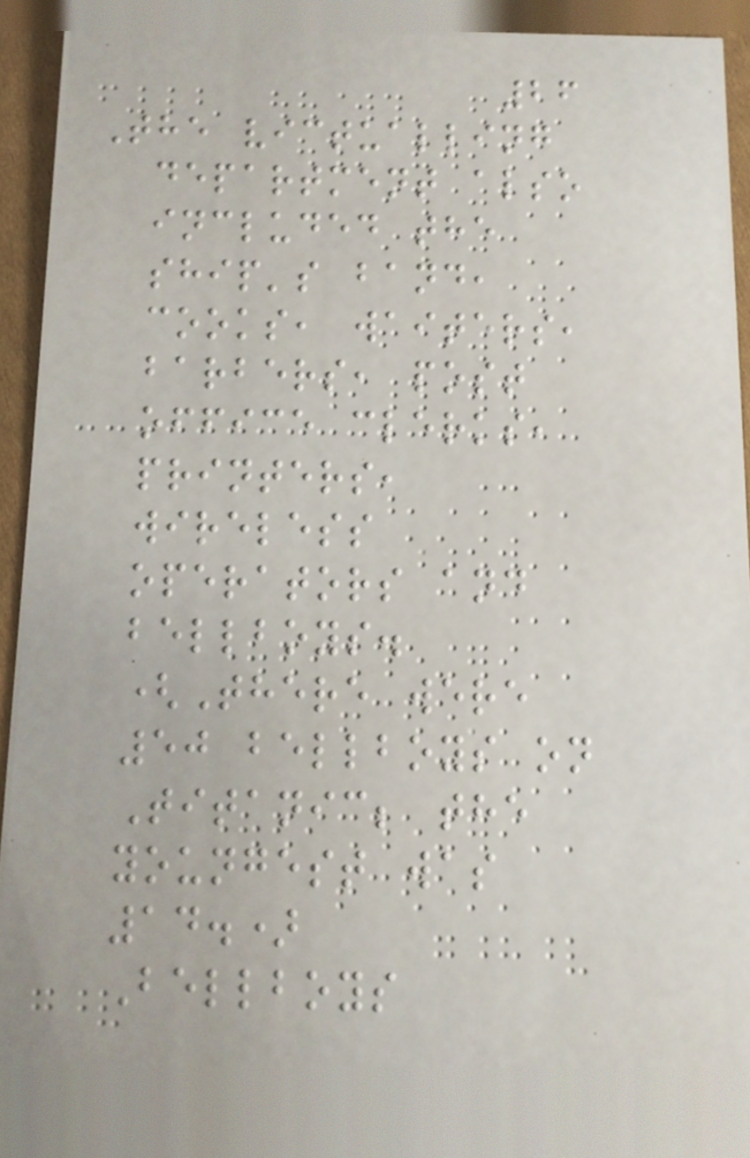26
The victualling
department also
included the
ship's band,
cooks, waiters,
barbers, post
office clerks,
printers,
wireless
operators and
bellboys.
(There were
50 bellboys on
Titanic; the
youngest was
14.)
Bellboys
